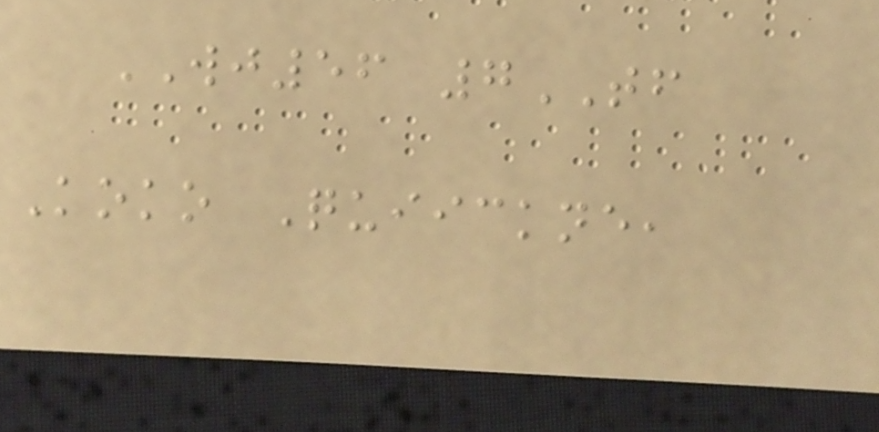WJ56 7TF
Koko Quiickne,
